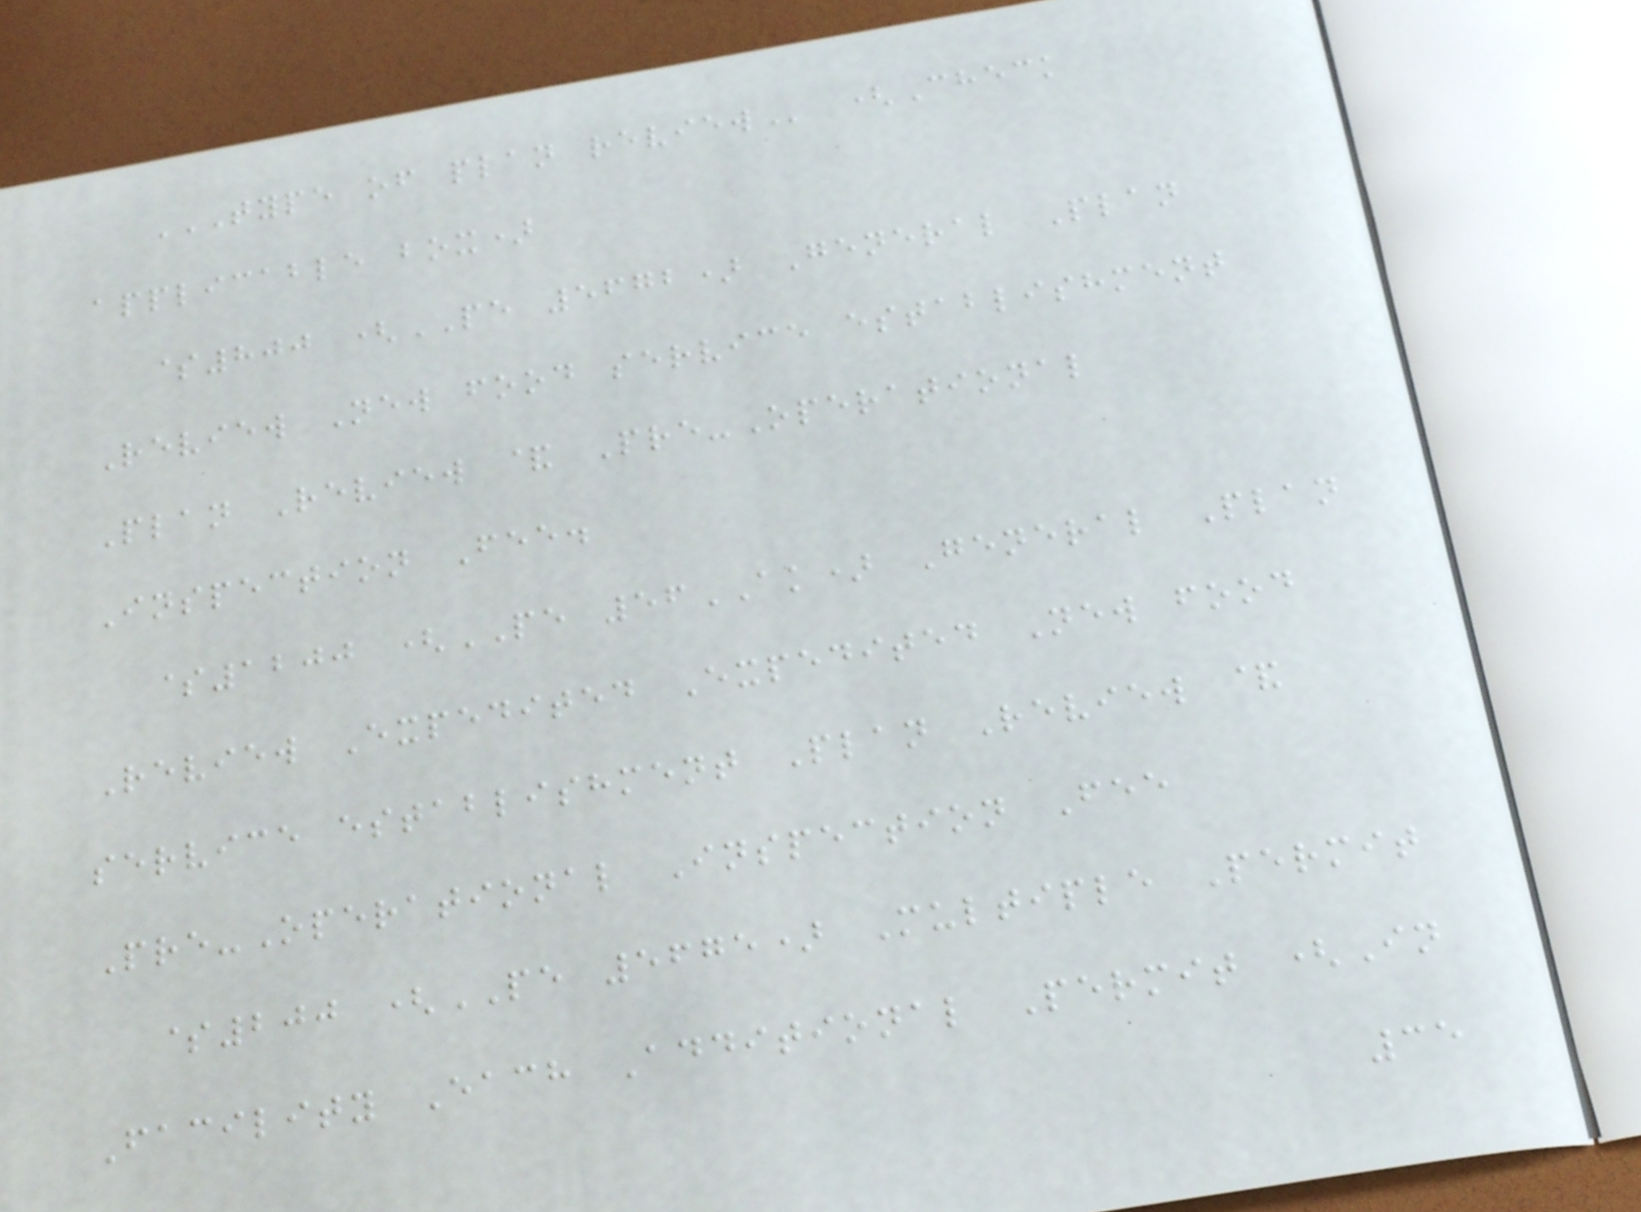TYPE OF PLAN REVIEW (Check
applicable box)
$800 (PE 5672) General Plan
Review New food service establishment
Plan Review & Pre-Operational
Inspection Fee.
$1200 (PE 56AK) General Plan
Review Expedited Expedited New food
service establishment Plan Review &
Pre-Operational Inspection Fee
$200 (PE 5675) Multiple Permit
Facility Each Additional Permit (In
35
